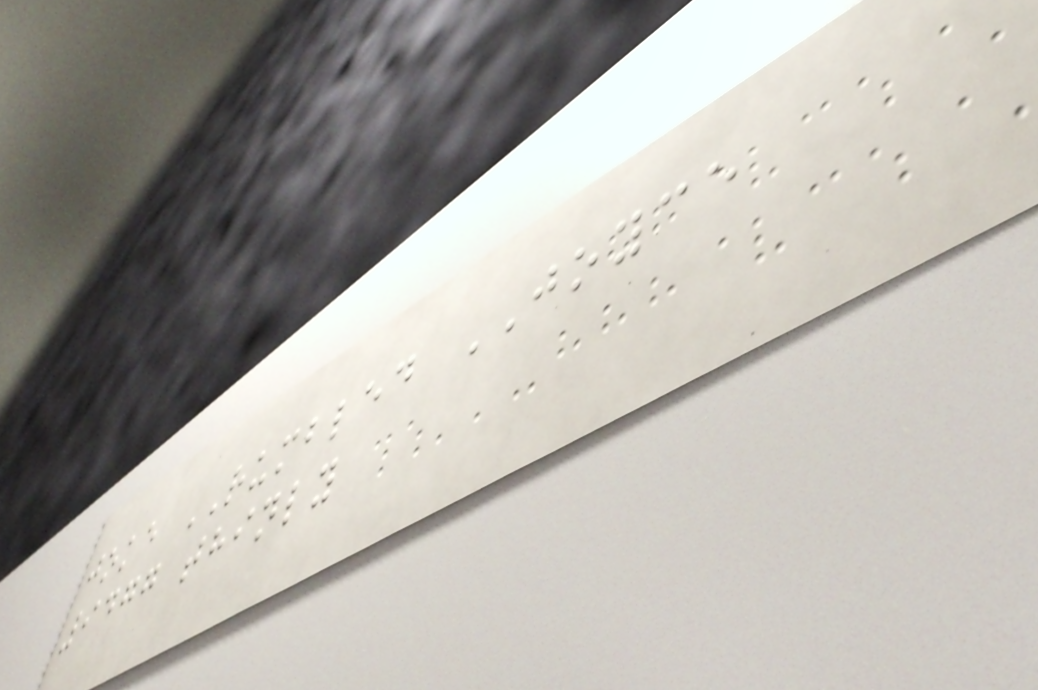joke RUMBLED JOYCE
9477 thinly
